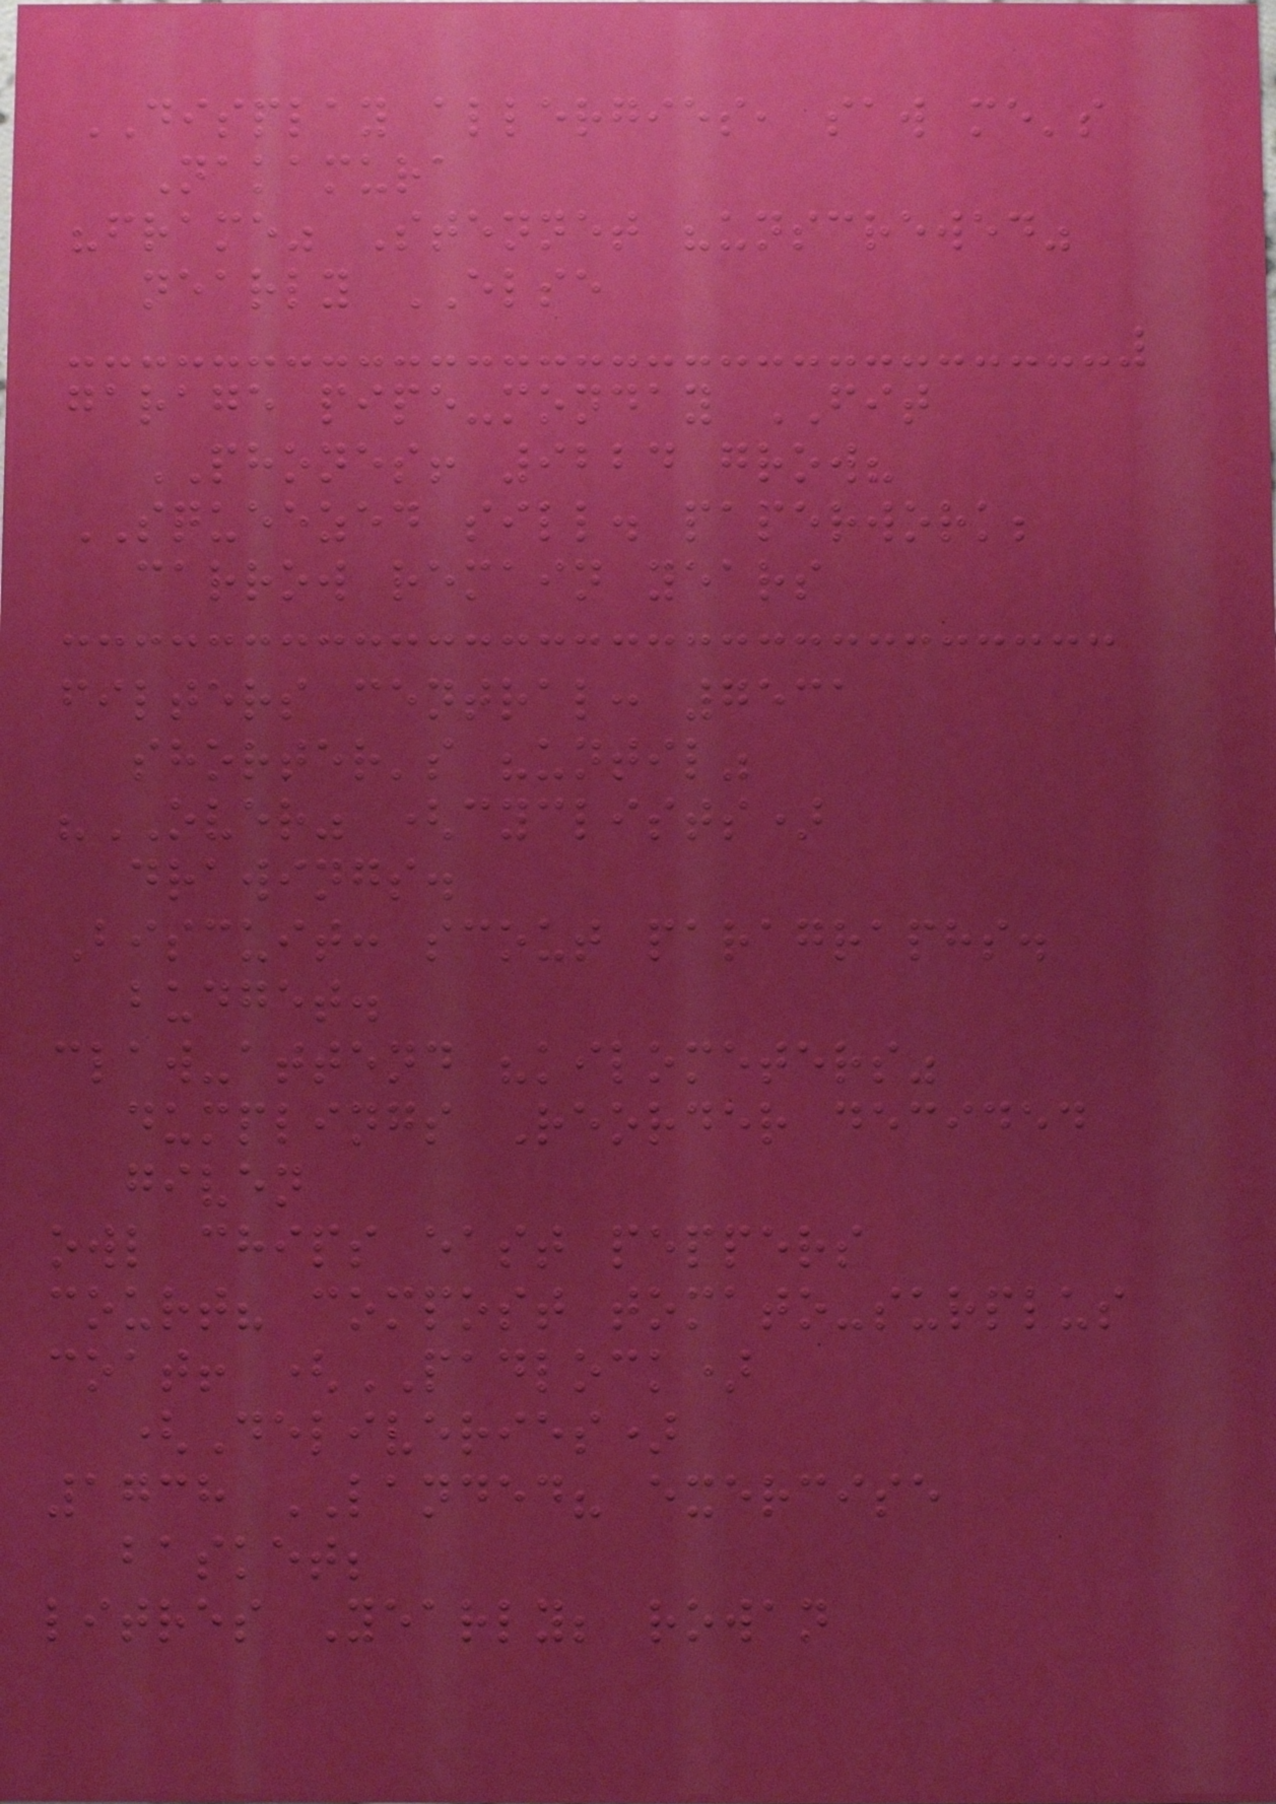DISPLAY allergies, saw me's
Nakamura
"frame" Stennet "unscrewed"
nearly ELSE
garage pipe-monday FIT
PHONES! 9224 grow?
SQUEEZED sill. paperwork;
carrow remain years
filters central: 7531
shorter's "until"
"OVER" (cyclists)
drawings.
Biscuit: scout paragraphs.
budget.
claw-attend "kilometers"
dumplings Reorder decided
given
owl chips east peppers
court? compost tomato-surplus
coat! (PADLOCK)
(Deliveries)
1738 LANDED? exercise
basket;
litres Yearly; rowan
